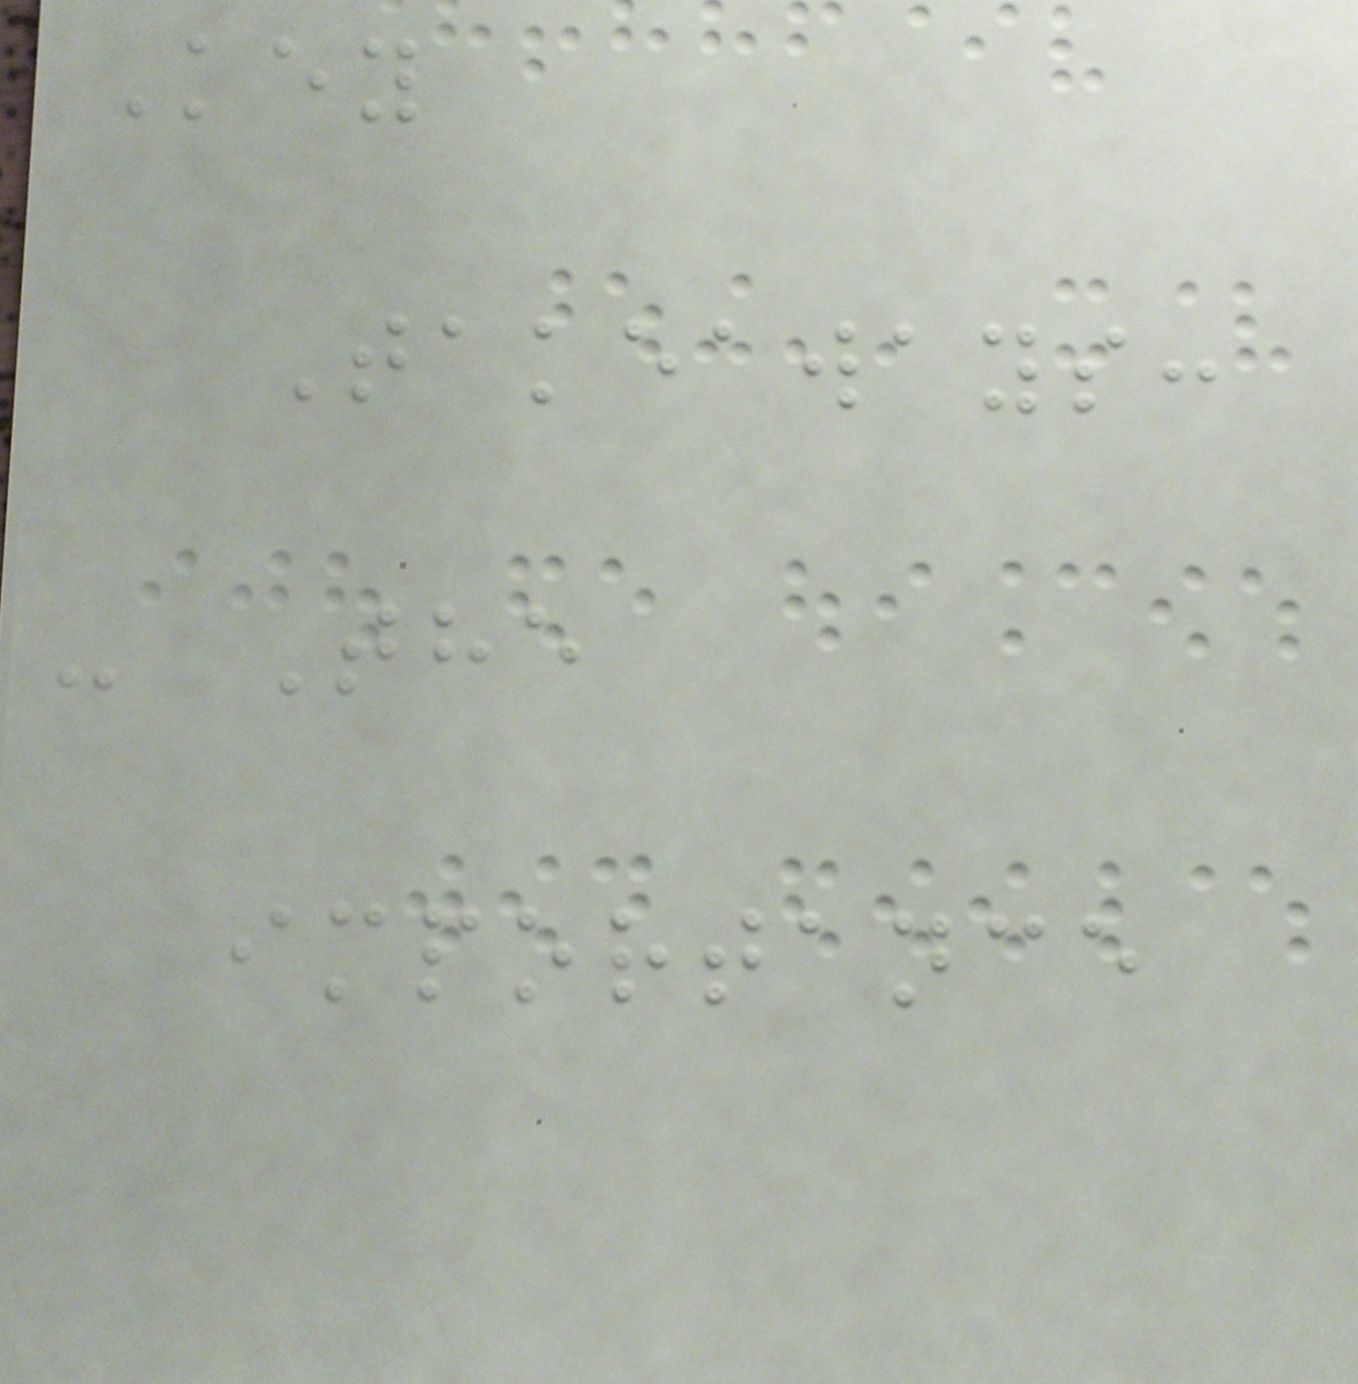Key
Takeaways:
- The
importance
